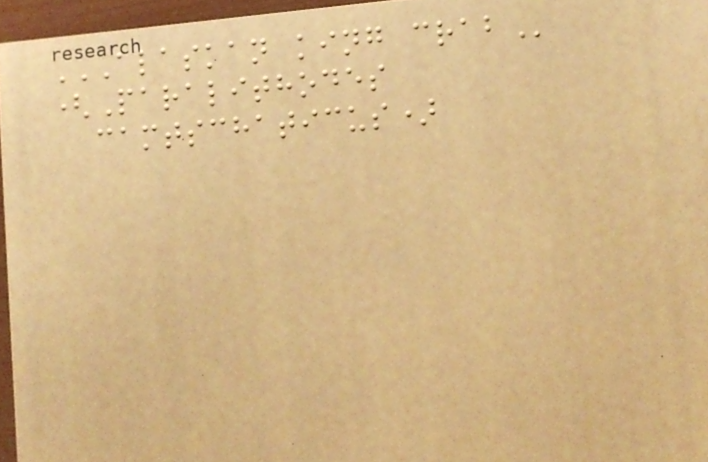ALASKAN KING CRAB
(Paralithodes
camtschaticus)
